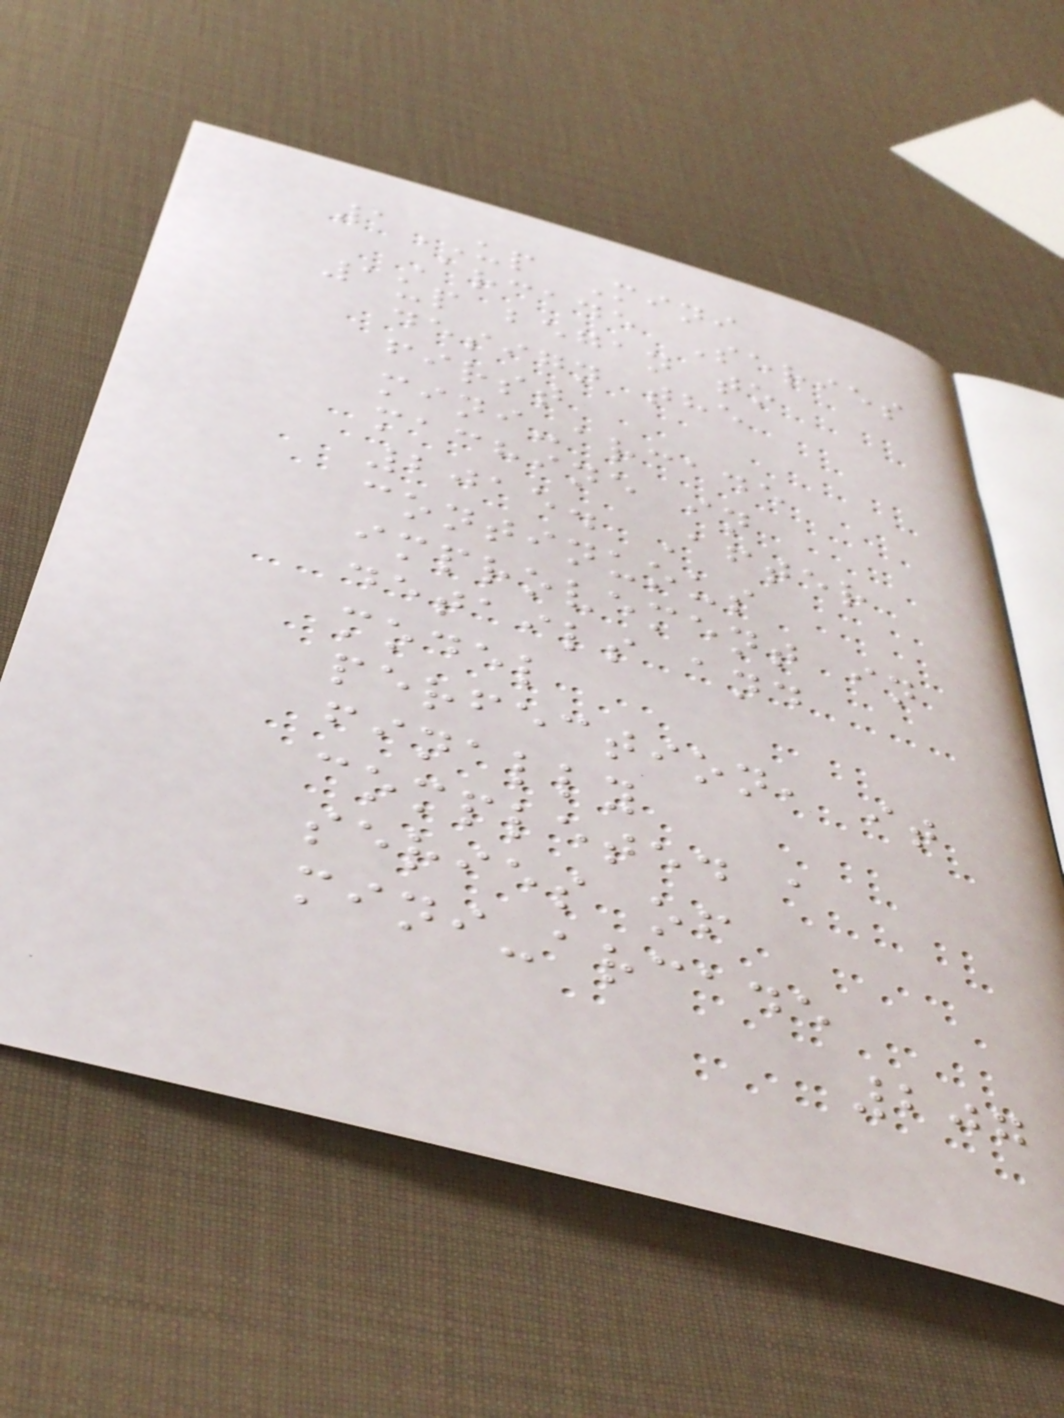1UP Mini
Arcade Series
1up began to
design the
first
mini-arcade
machine in
2015. After
continuous
improvement in
details and
model
perfection, it
finally
completed a
series of
mini-arcade
207
